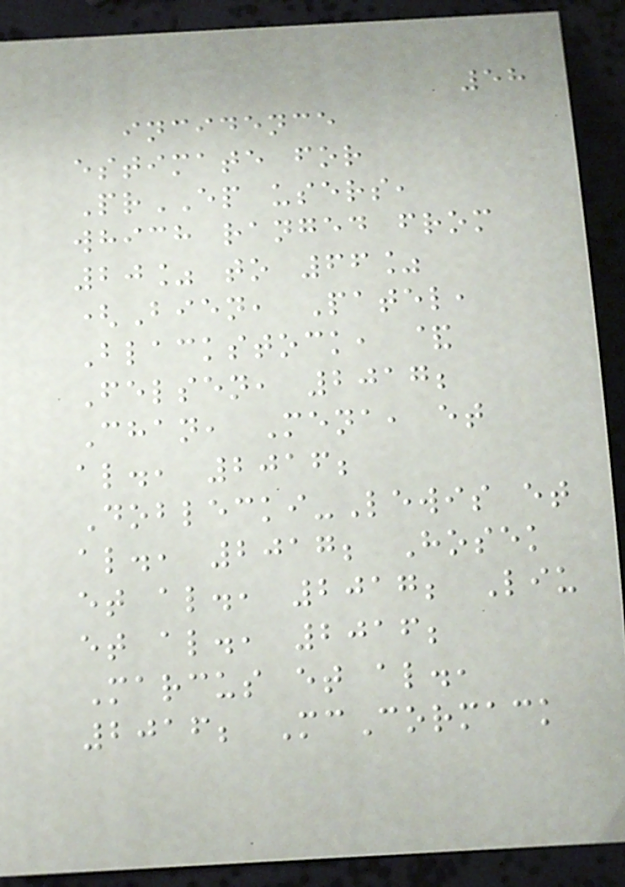58
incidence
estimate for
PrEP users,
which ranged from
20% to 66%
(Bien, Patel,
Blackstock, &
Felsen, 2017;
Chan, Mena, et
al., 2016;
Doblecki-Lewis et
al., 2017; Hosek
et al., 2017; Liu
et al., 2016;
Marcus et al.,
2016; McCormack
